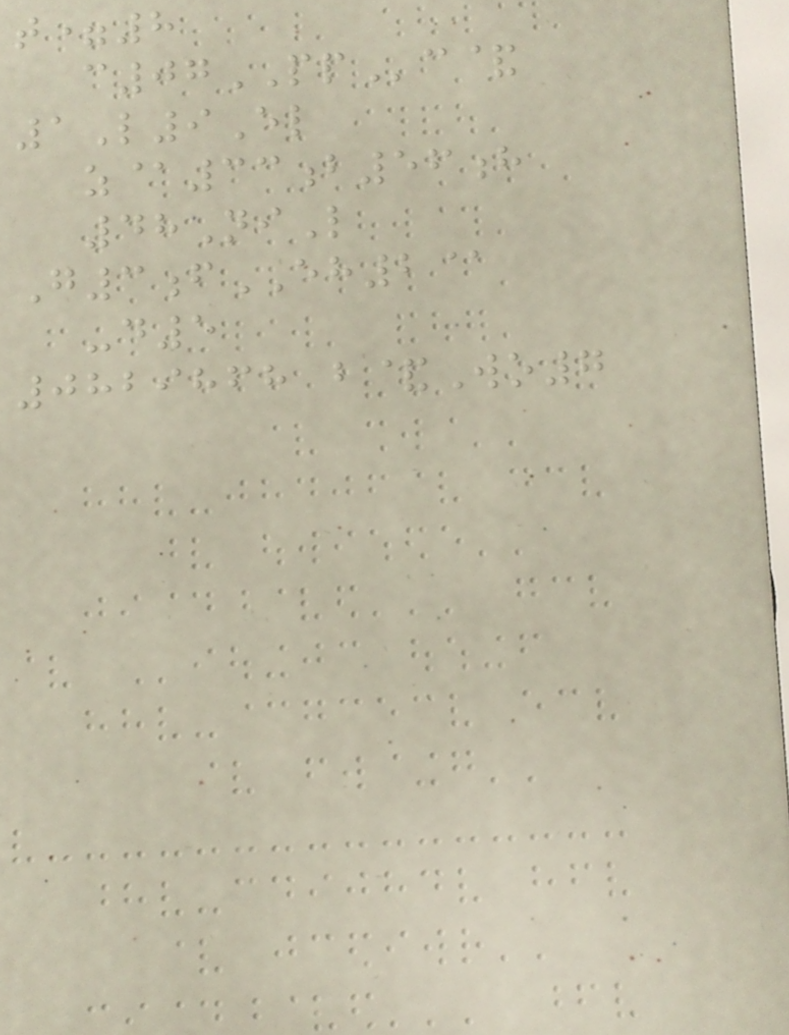t=8
c07PPc&
1L9El
z@33b56h
48NiL
G3fEH2@
-d5
0829868 b&Wo7
